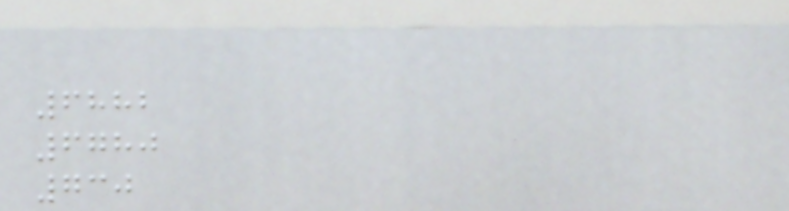6882
6780
730
